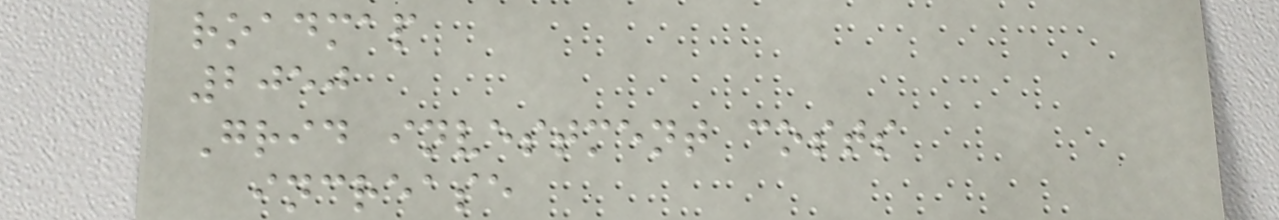roadmap
2050
Grid investment costs
increase
